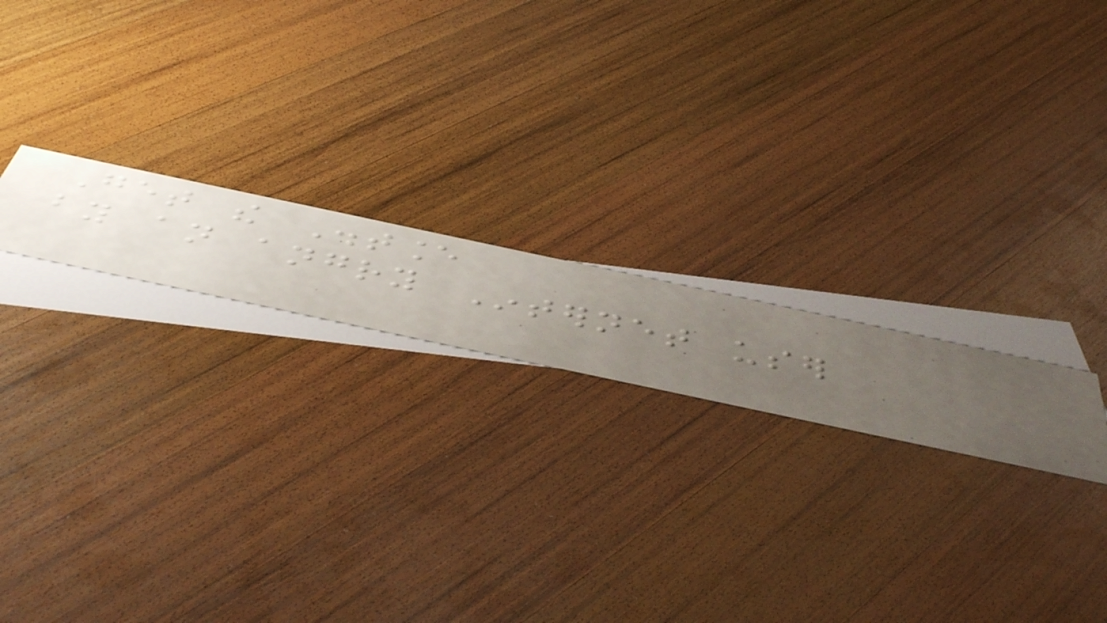Get the Distance
by an angry Internet user
